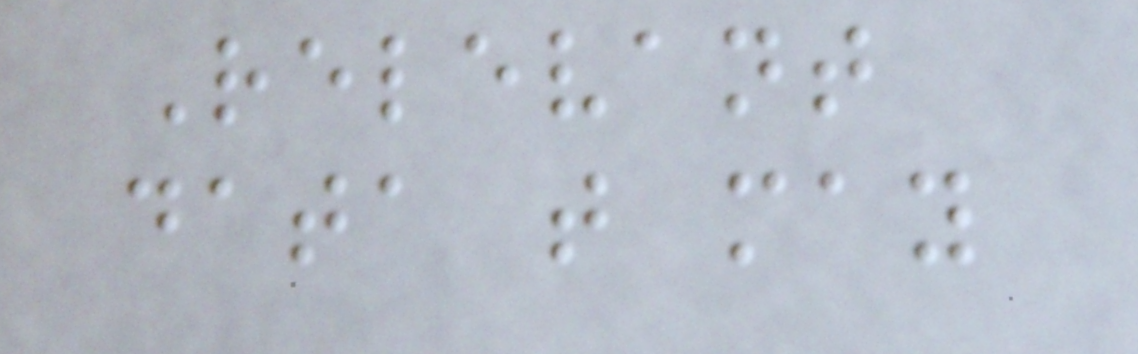Relevant
data that may
